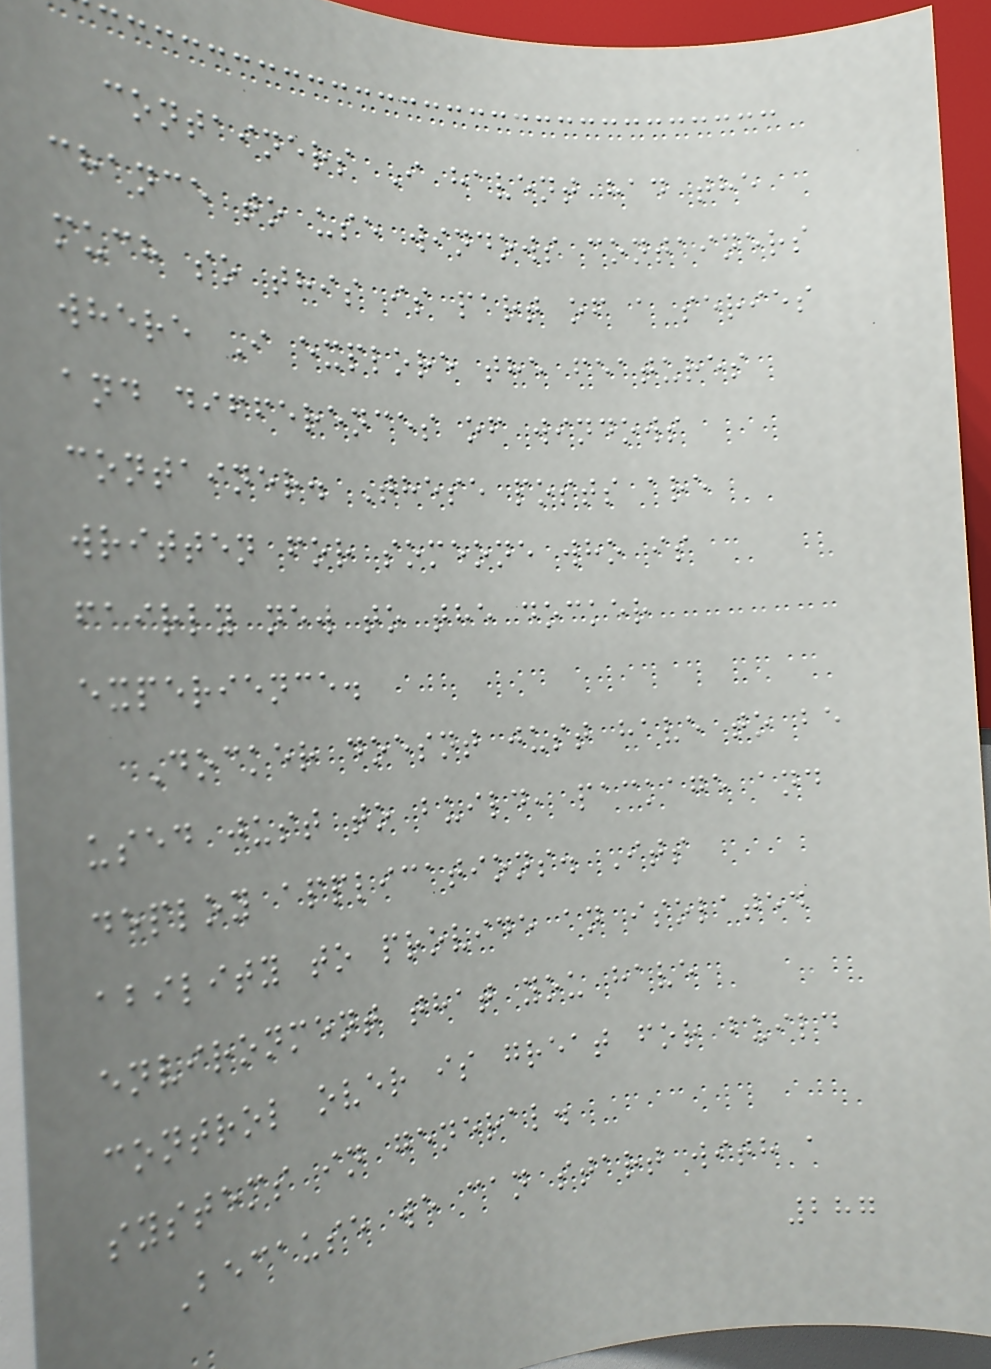containers I havent had the
chance to use windows containers
much so this is part of a series
where I explore the features
and differences of windows
container. These posts are
written for someone who is
fairly new to the docker
experience.
Docker doesnt just have to be
used just to build, package and
deploy applications. Its
ability to provide an isolated
environment that you have
control over is great for build
systems in general.
Because we can start with a
287
